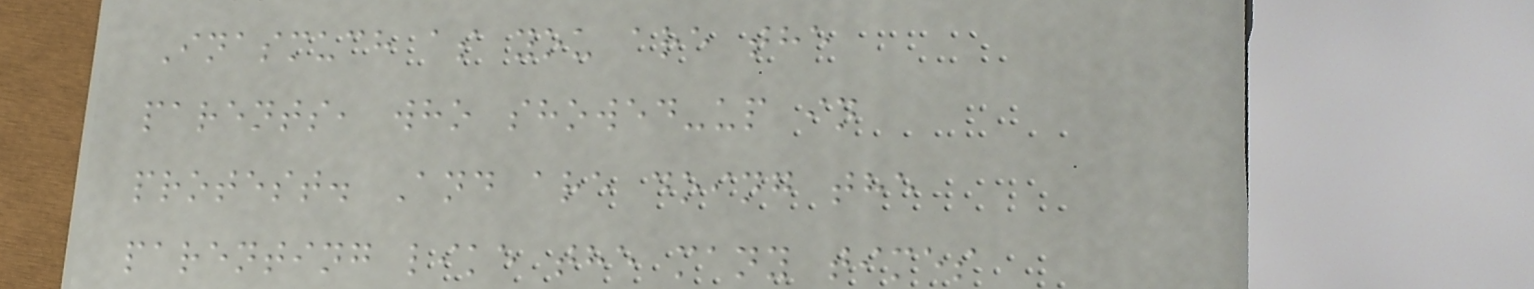Inasmuch as you are the
parents, who showed-up in
protest. And are doing the
parenting like the many times
